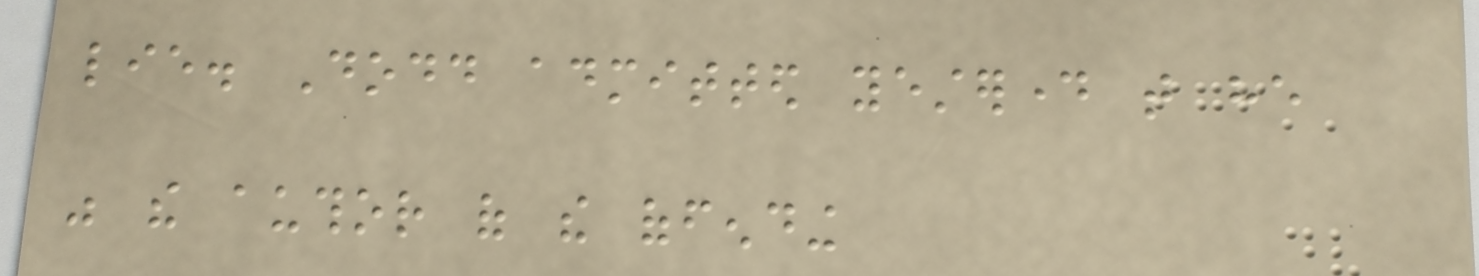lie. Dodd admitted yesterday that he
was the author of the offending
